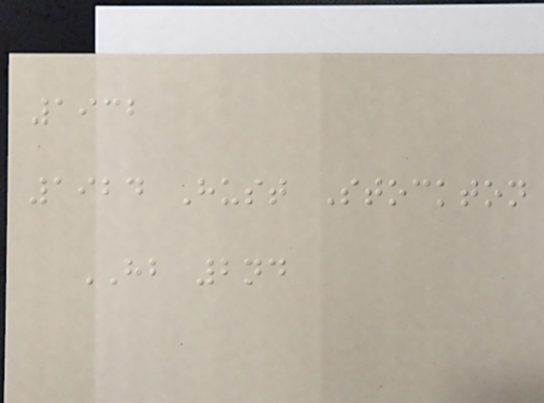1932
1924 Hust Stockton
HB 2nd
